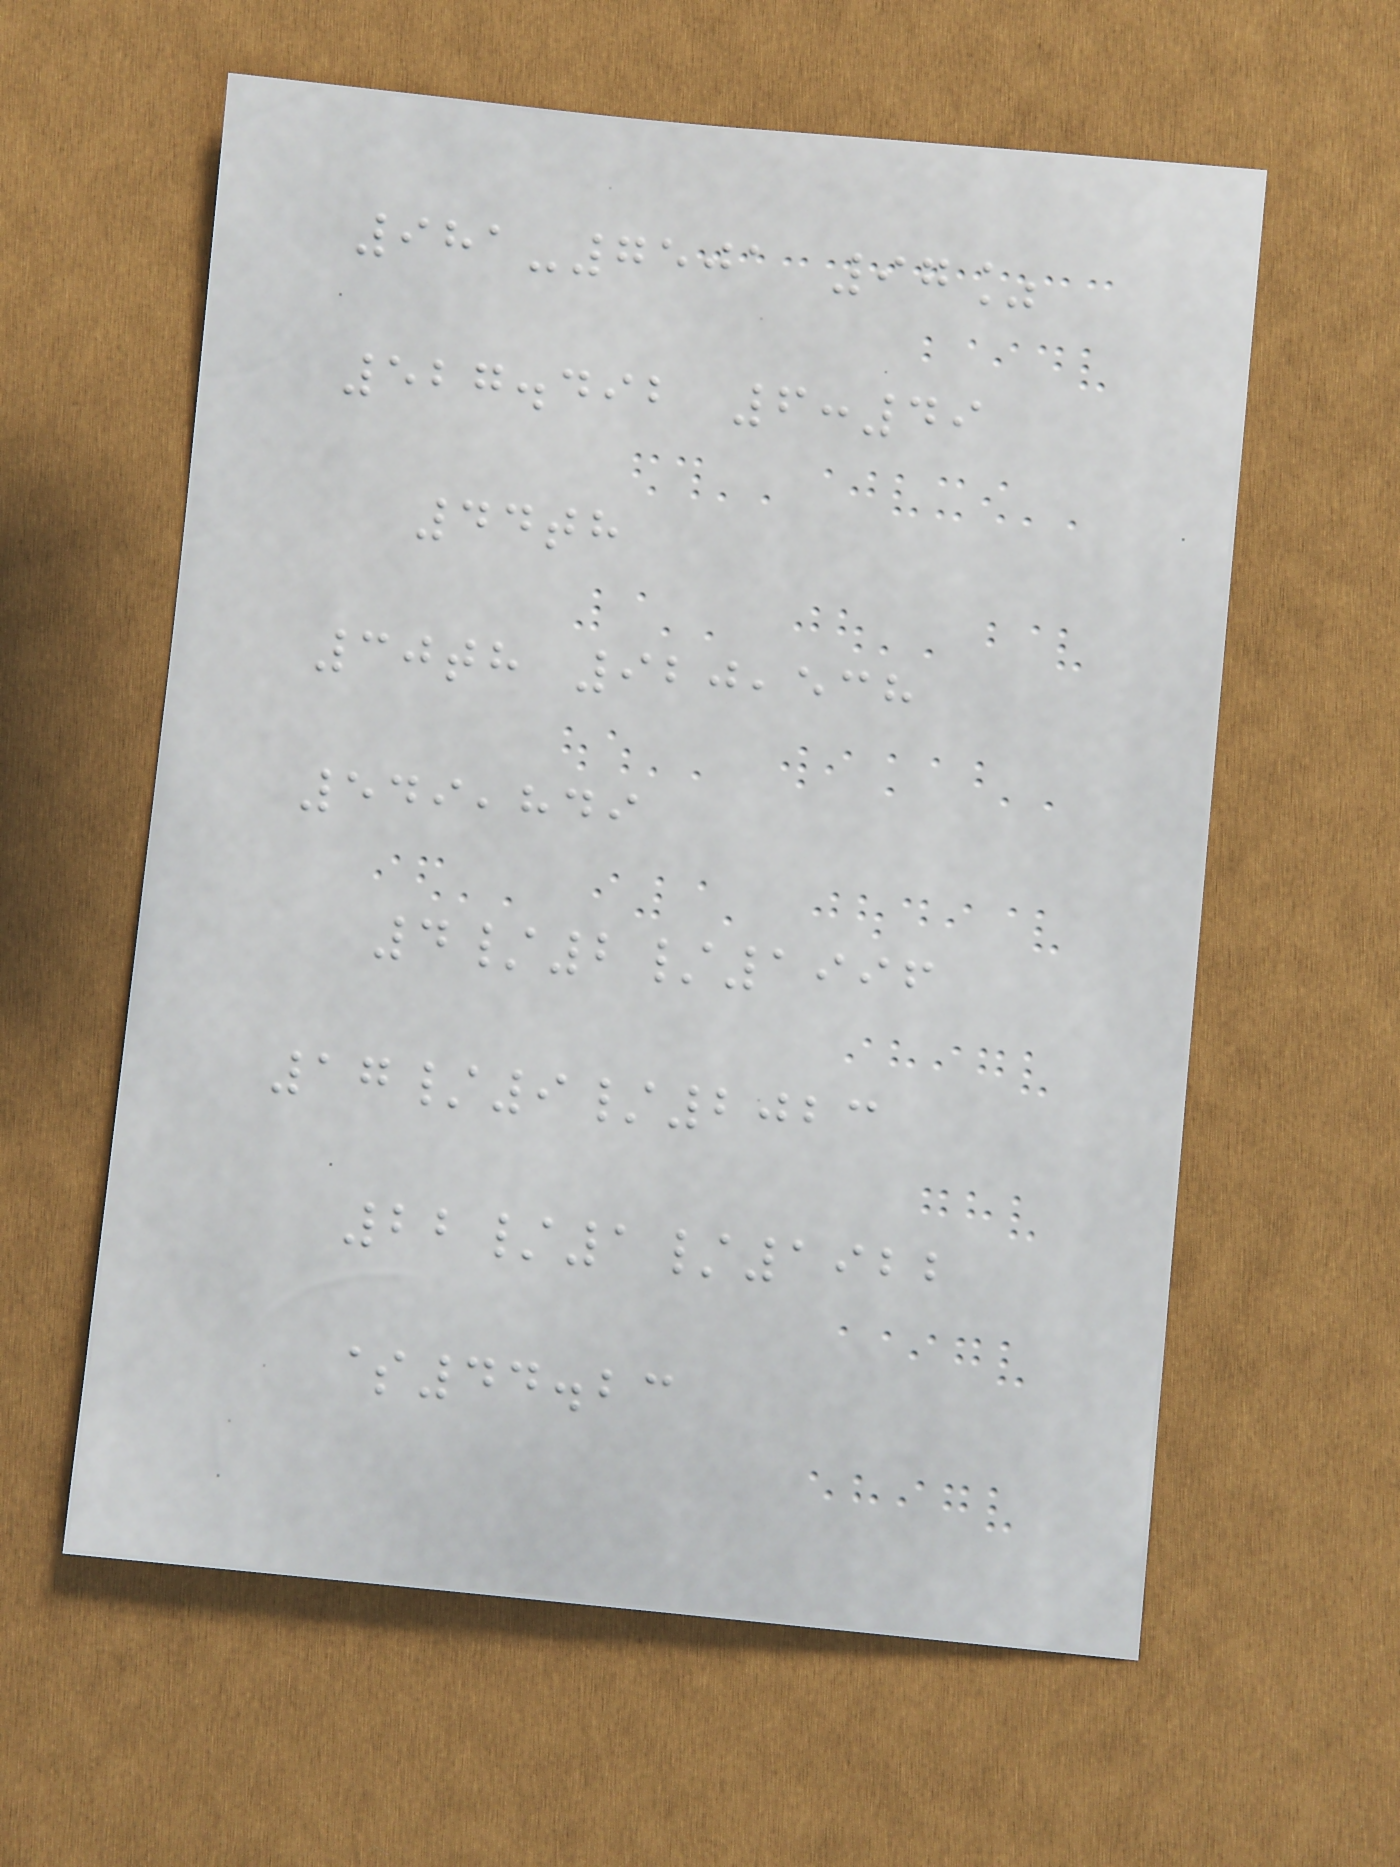981-7501 97%
527.492 6:49
44th
30th 920,538
549,849
4/2/1996
17/9/2023
22/1/1922
$44.23
